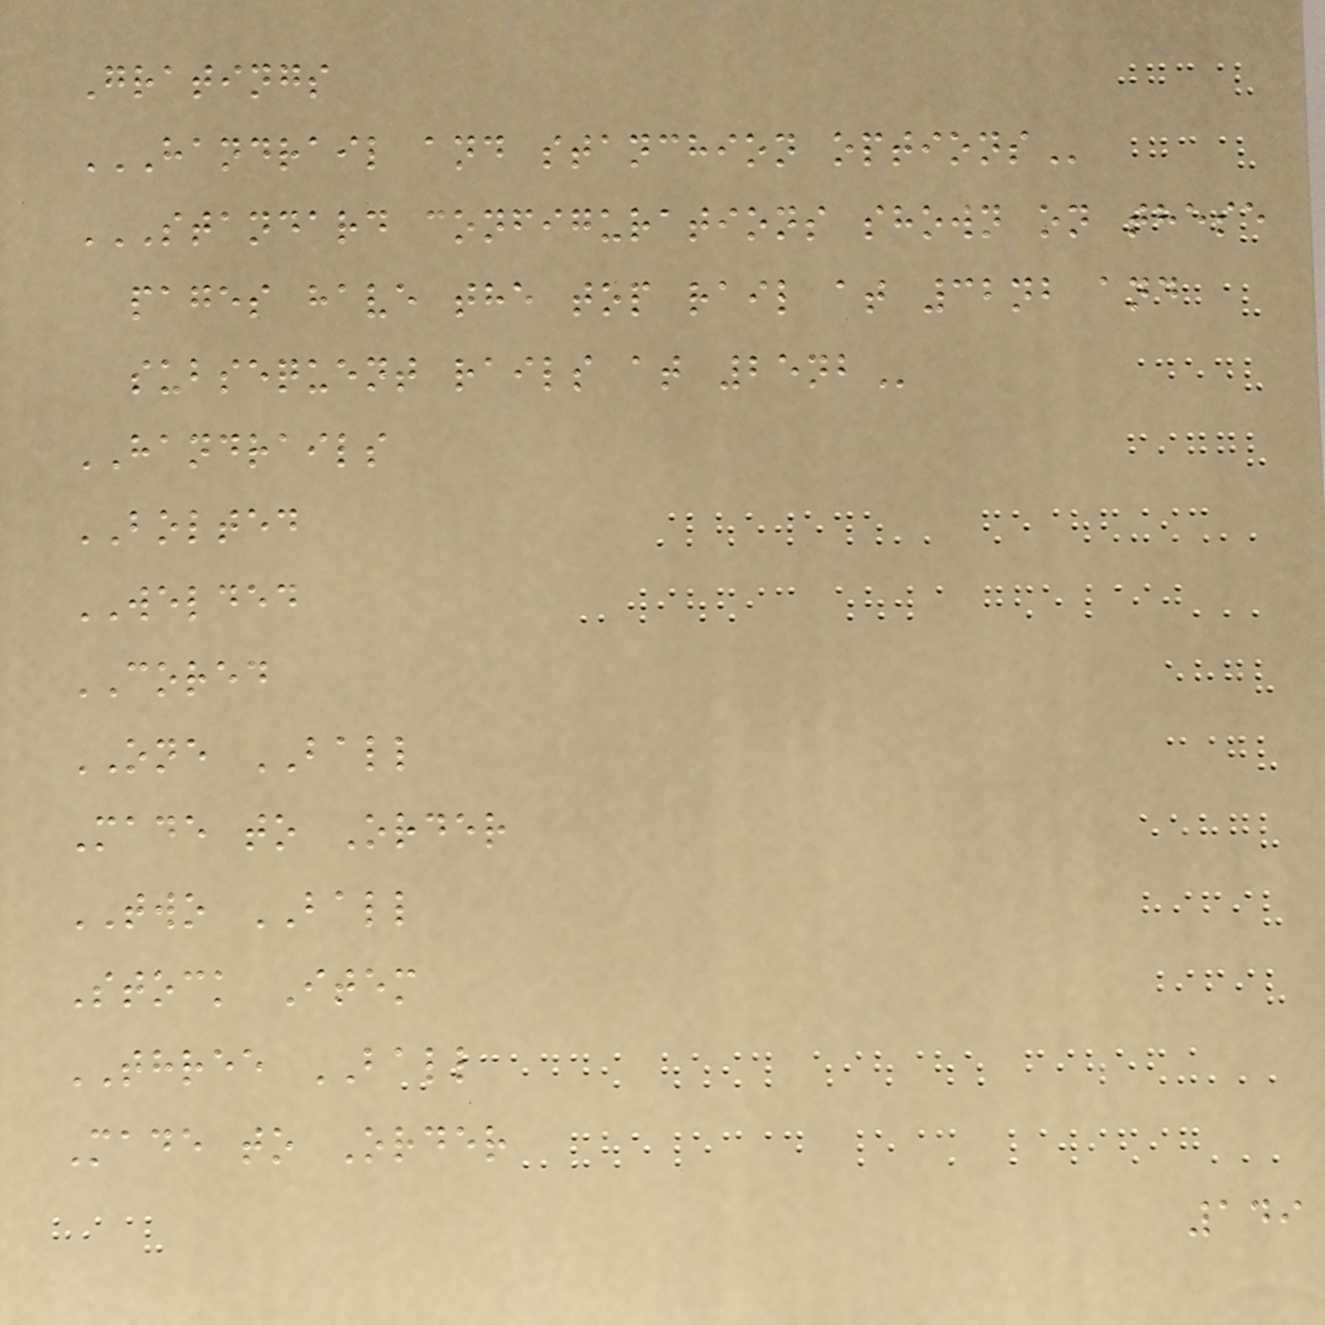Gratings
HANDRAIL AND STANCHION OPTIONS
STANDARD CONFIGURATIONS SHOWN ON THESE
PAGES HAVE THE TOP RAIL AT 32NB AND
SUBSEQUENT RAILS AT 25NB
HANDRAILS
BOLTED
WELDED
CORED
ONE BALL
Made to Order
TWO BALL
Stock Item
THREE BALL
Made to Order
149
